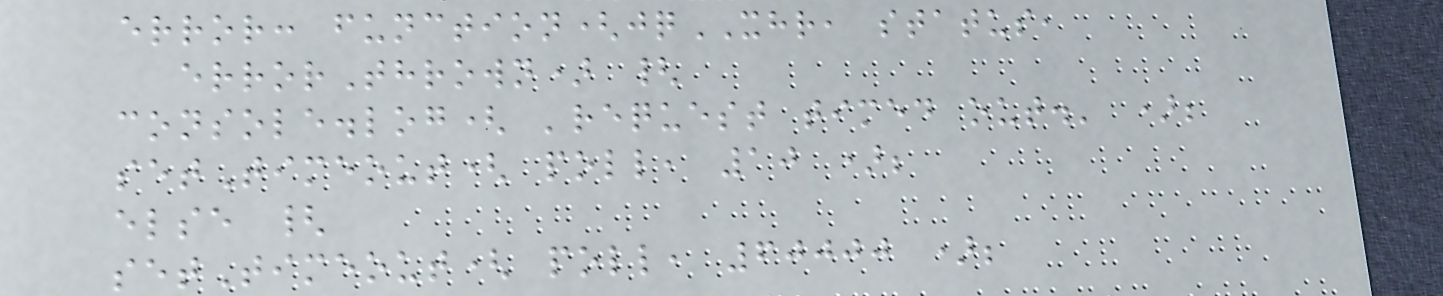error: function(jqXHR, status,
errorThrown) {
console.log( 'request timed out.' );
setTimeout( poll, 10 );
else {
setTimeout( poll, 60000 );
